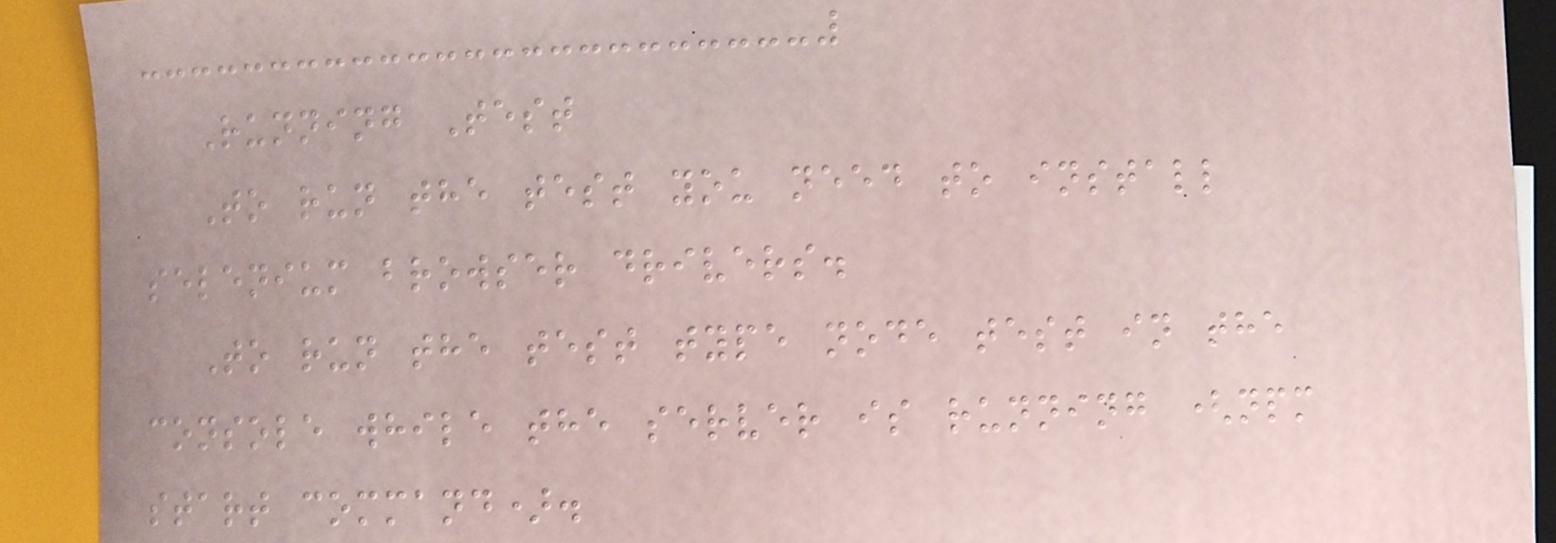Running Test
To run the test you need to install
selenium browser drivers.
To run the test type node test in the
console while the server is running (npm
start command).
